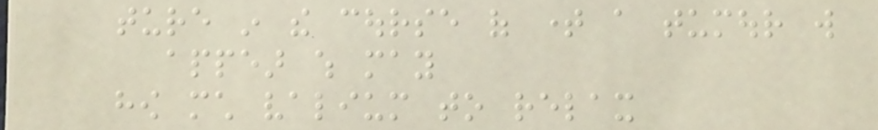ture in the course of time a tumour will
appear which may
how much valium to relax
